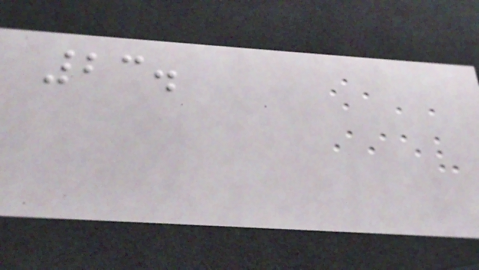23.
